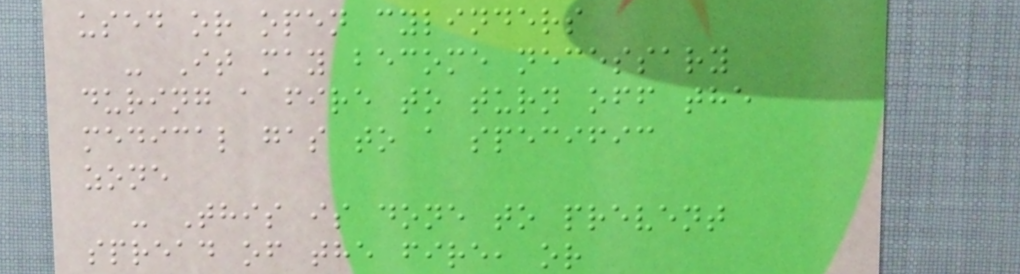used or open cylinders
- It may become necessary
during a fire to turn off the
medical gas to a specific
zone
- This is done to prevent
spread of the fire, or
